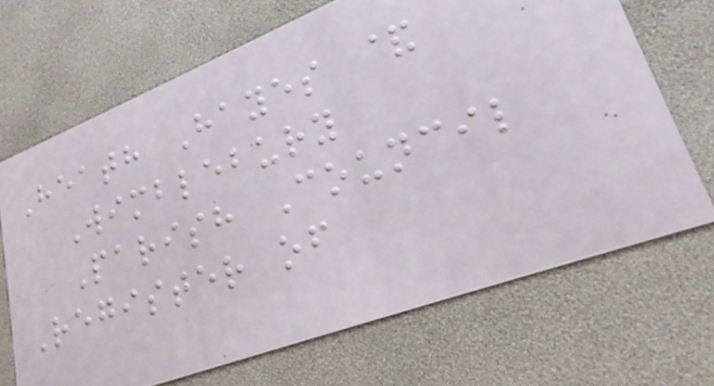Heath Hayes &
Wimblebury
Parish Council
Register of
